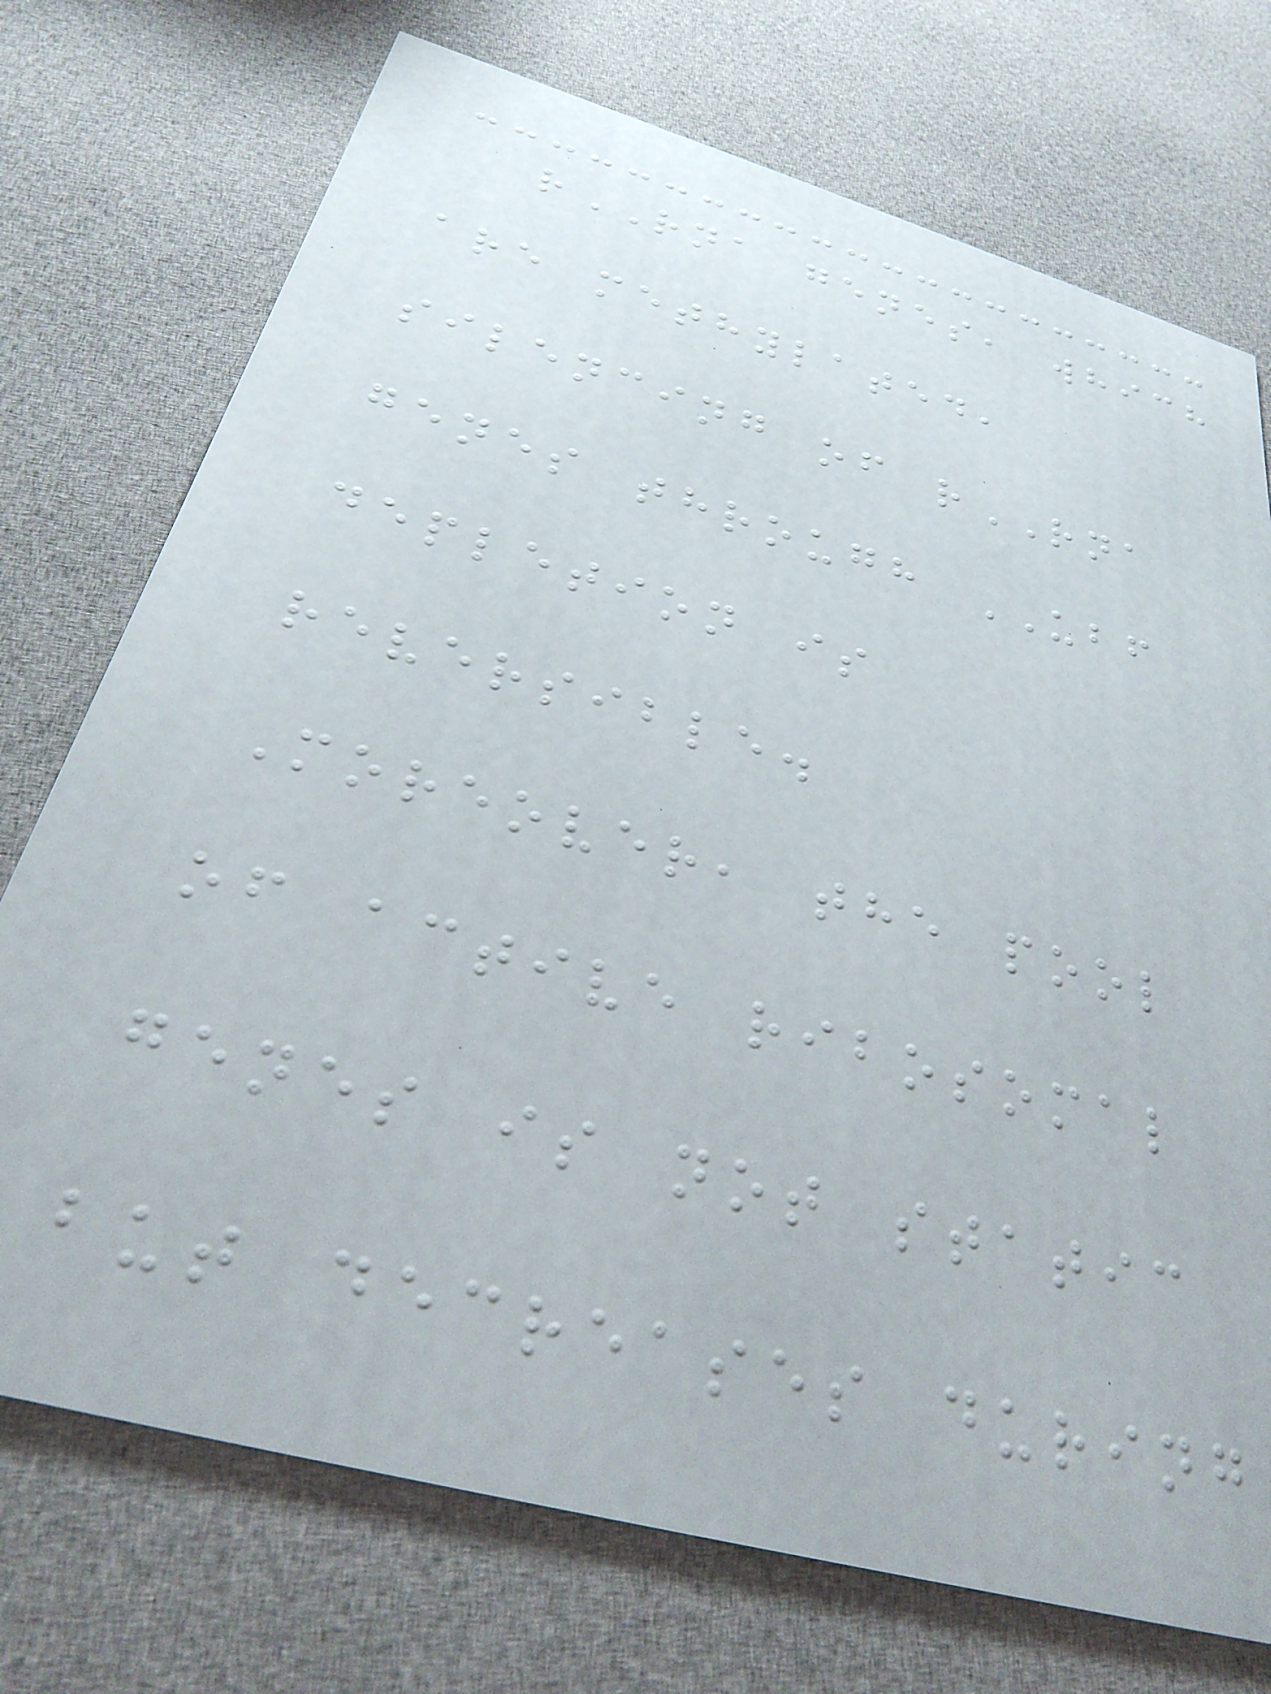rRNA genes, which
are methylated,
silencing of rRNA
genes through UBF
depletion is
reversible.
Moreover, the pool
of active ribosomal
genes is not static
but decreases during
